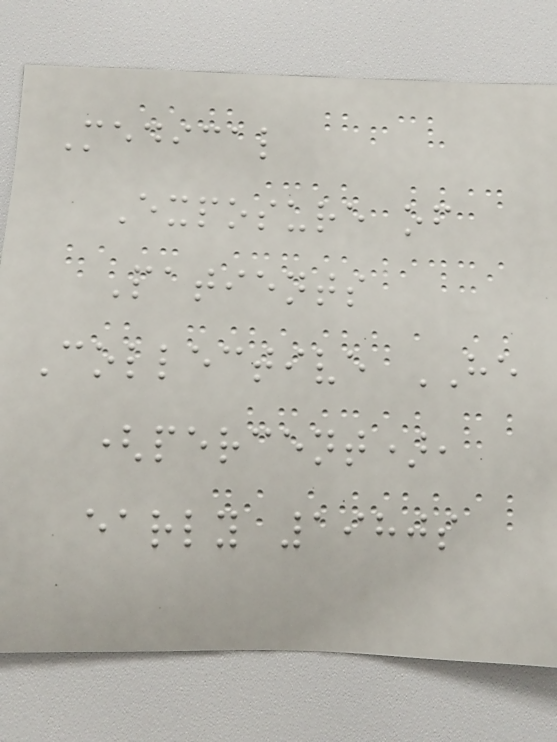Medical
Exposure of
Patients
Collective HE
(percent),
early 1980s
